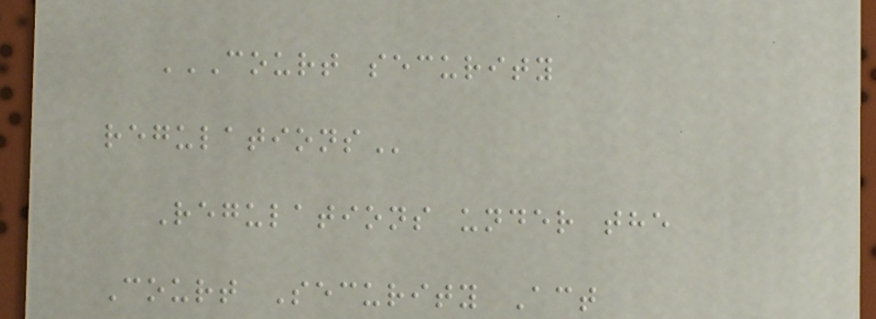COURT SECURITY
REGULATIONS
Regulations under the
Court Security Act
